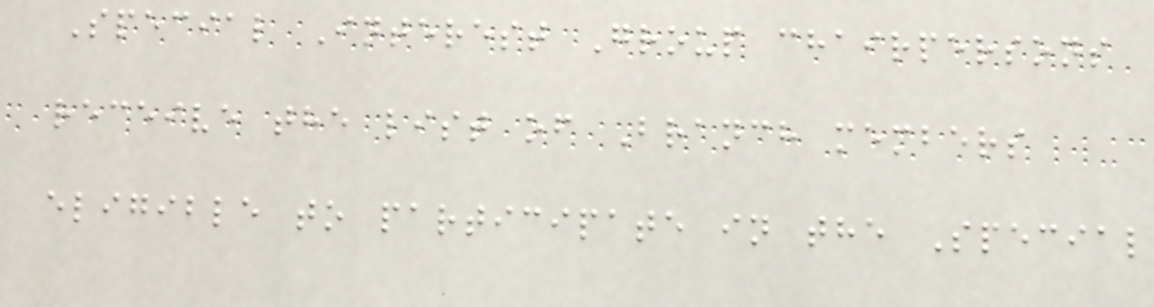Special Interest Group chairpersons
receive the list of Branch members
eligible to participate in the Special
